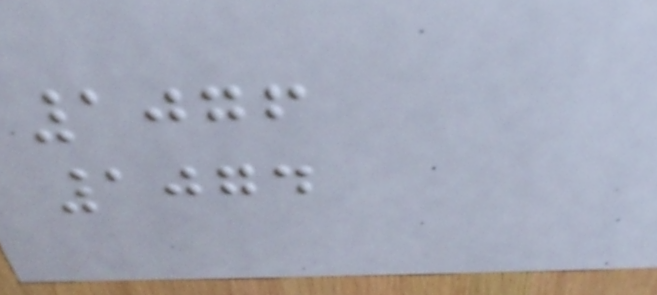1076
1074
